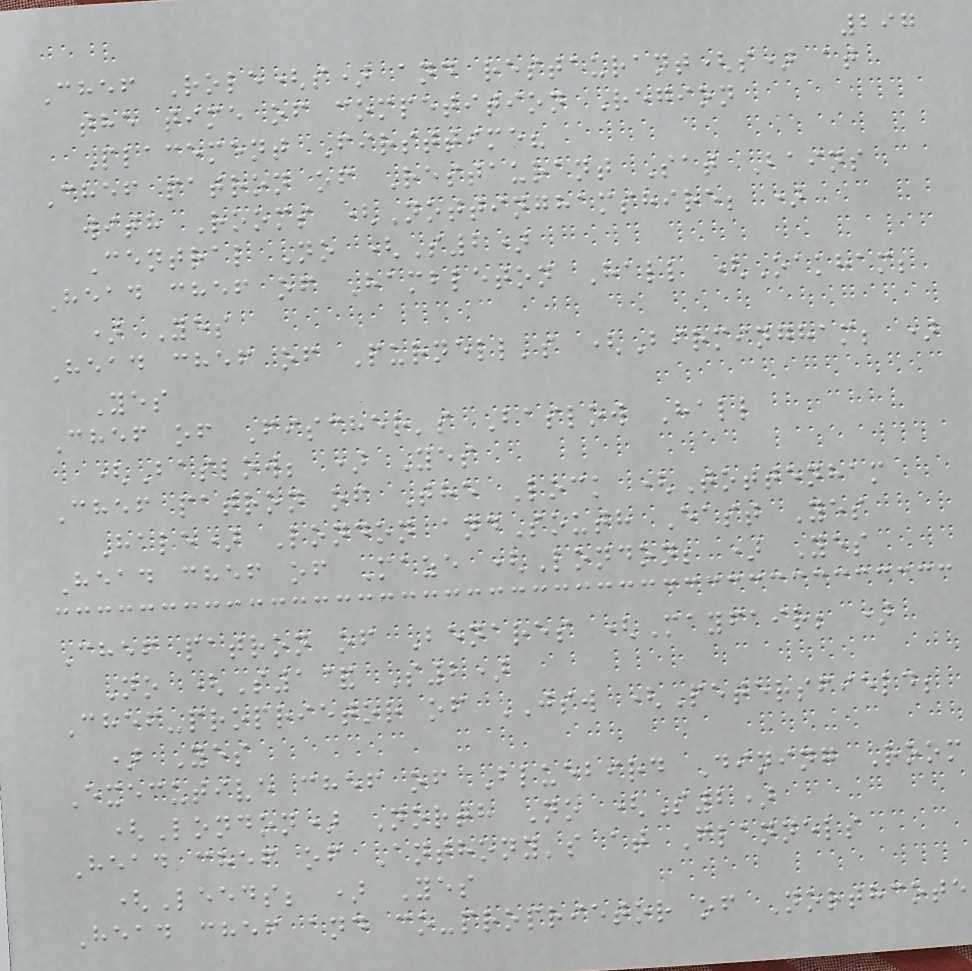297
Chef Role(s) and restaurant(s) at
the time of competition Region
Placement Firsttime?
Chef patron of Restaurant Sat Bains
with Rooms (Nottinghamshire; )
Central No (S2)
Head chef of Hambleton Hall (Oakham;
) Yes
Head chef of Purnell's (Birmingham; )
Yes
Chef of Fischer's Baslow Hall
(Baslow; ) Yes
Chef patron of The Lock (Tottenham
Hale) London andSouth East Yes
Head chef of Maze (London; ) Yes
Chef patron of Benares (Mayfair; )
No (S1& S2)
Chef-proprietor of JSW (Petersfield;
) Yes
Executive chef of Bluebird Dining Room
(London) North No (S2)
Head chef of Anthony's at Flannels
(Leeds; ) Yes
Head chef and co-proprietor of Northcote
